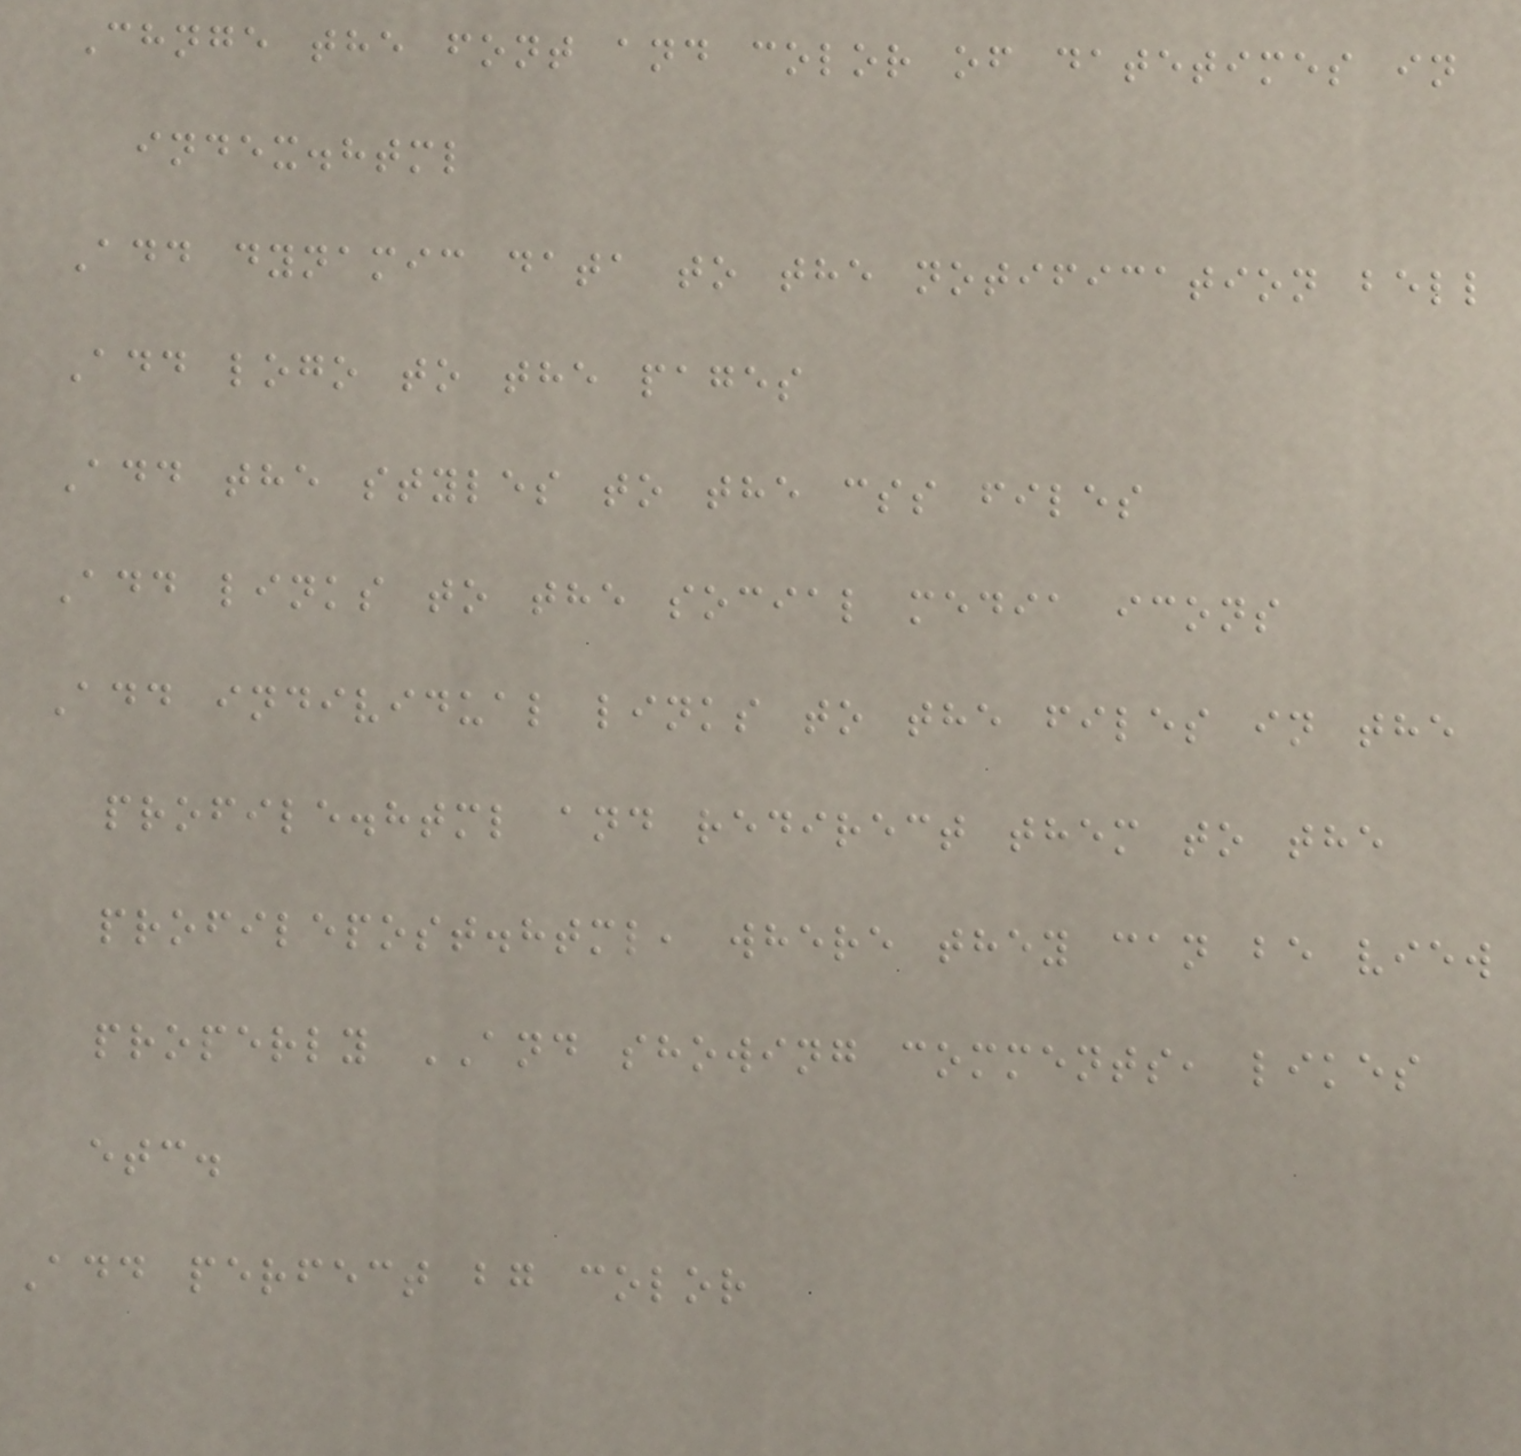Chnge the font and color of datetimes in
index.html
Add dynamic data to the notification bell
Add logo to the pages
Add the styles to the css files
Add links to the social media icons
Add individual links to the files in the
profile.html and redirect them to the
profilepost.html, where they can be view
properly AND showing comments, likes
etc.
Add perfect bg color
